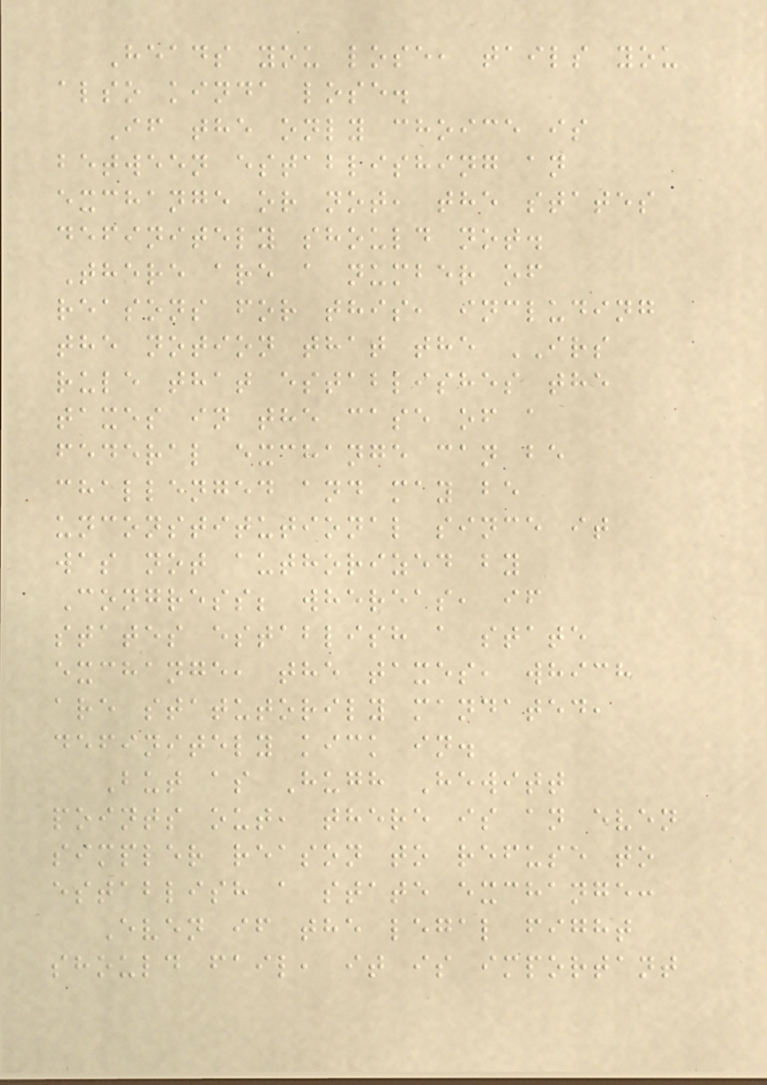Heads you lose, tails you
also kinda lose.
If the only choice is
between establishing an
exchange or not, the states
definitely should not.
There are a number of
reasons for this, including
the notion that the IRS
rule that establishes the
taxes in the case of a
federal exchange can be
challenged and may be
unconstitutional since it
was not authorized by
Congress; whereas, if
states establish a state
exchange, the taxes, which
are statutorily mandated,
definitely kick in.
But as Hugh Hewitt
points out, there is an even
simpler reason to refuse to
establish a state exchange:
Even if the legal fight
should fail, it is important
